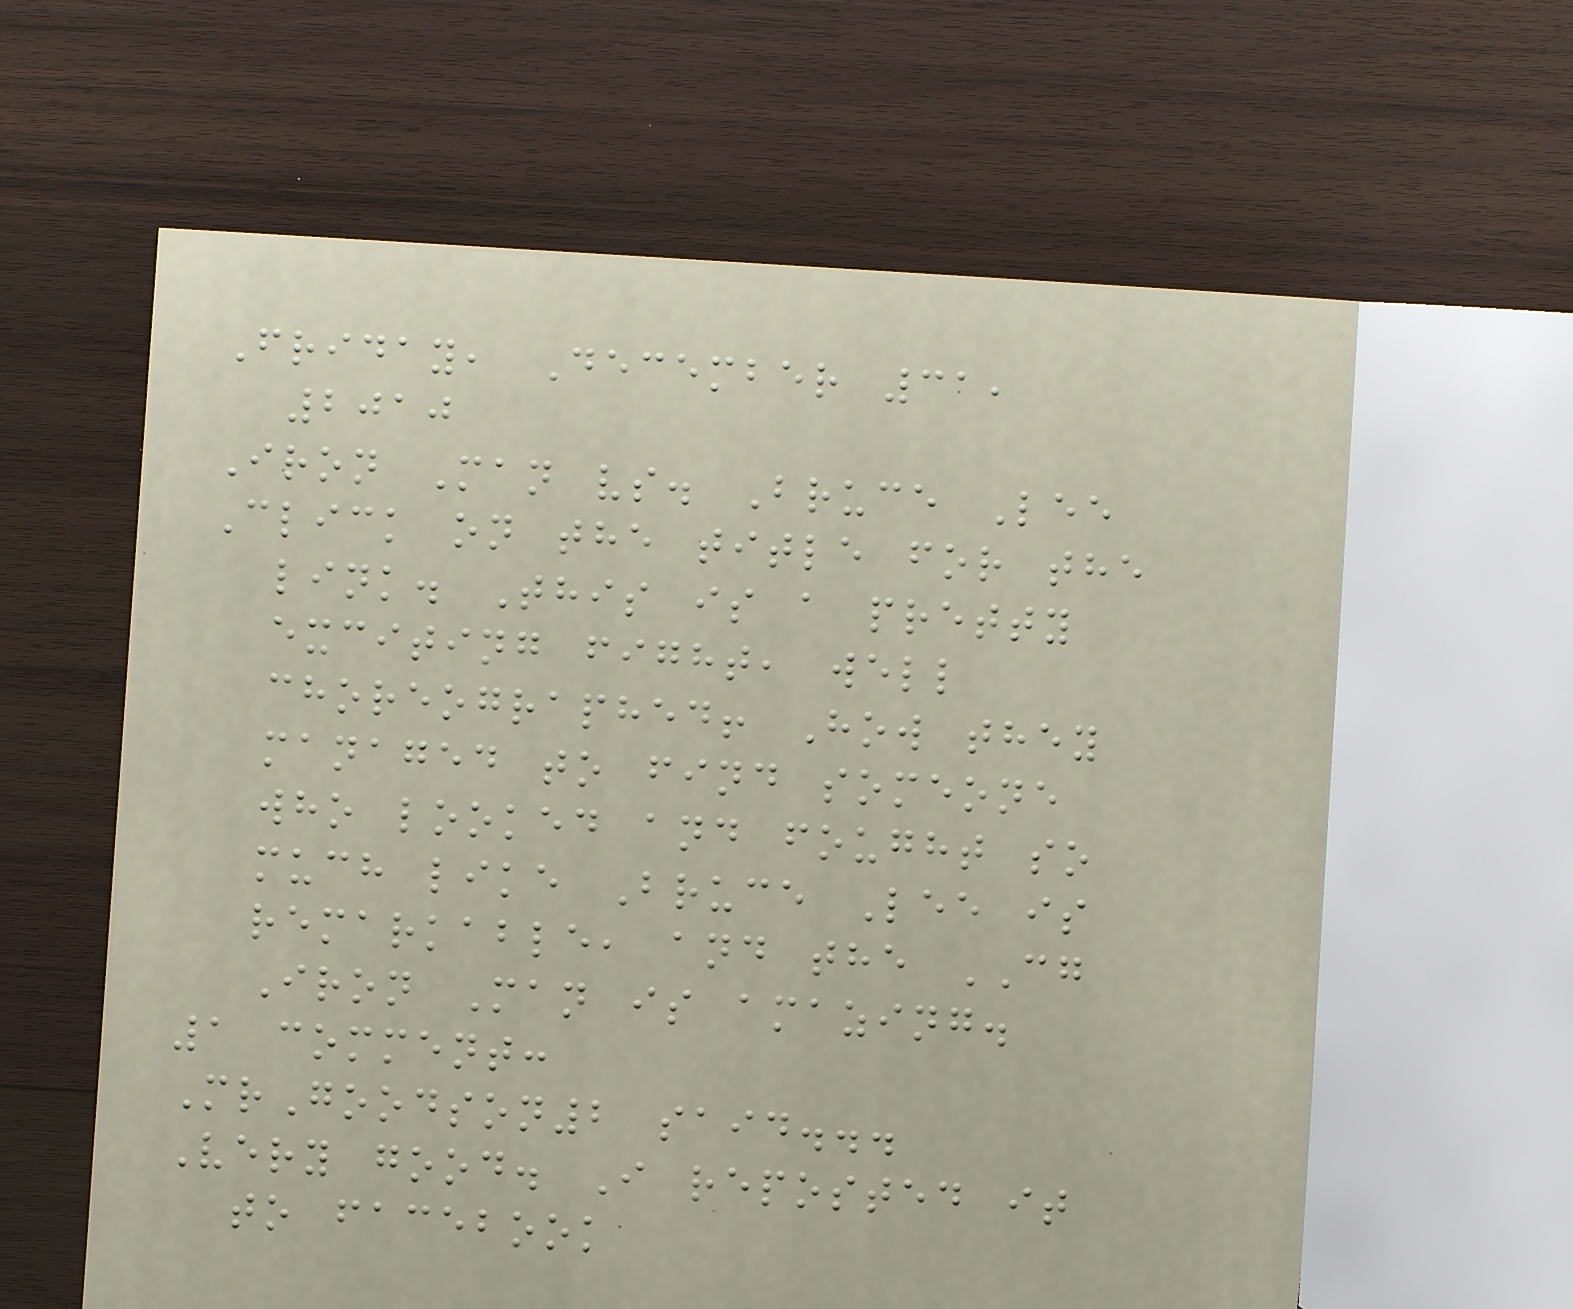Friday, December 31,
2010
Iron Man vs. Bruce Lee
Click on the title for the
link. This is a pretty
exciting fight, well
choreographed! How they
managed to find someone
who looked and fought so
much like Bruce Lee is
remarkable, and the CG
Iron Man is amazing.
1 comment:
MrGoodson2 said...
Very good. I reposted it
to facebook
